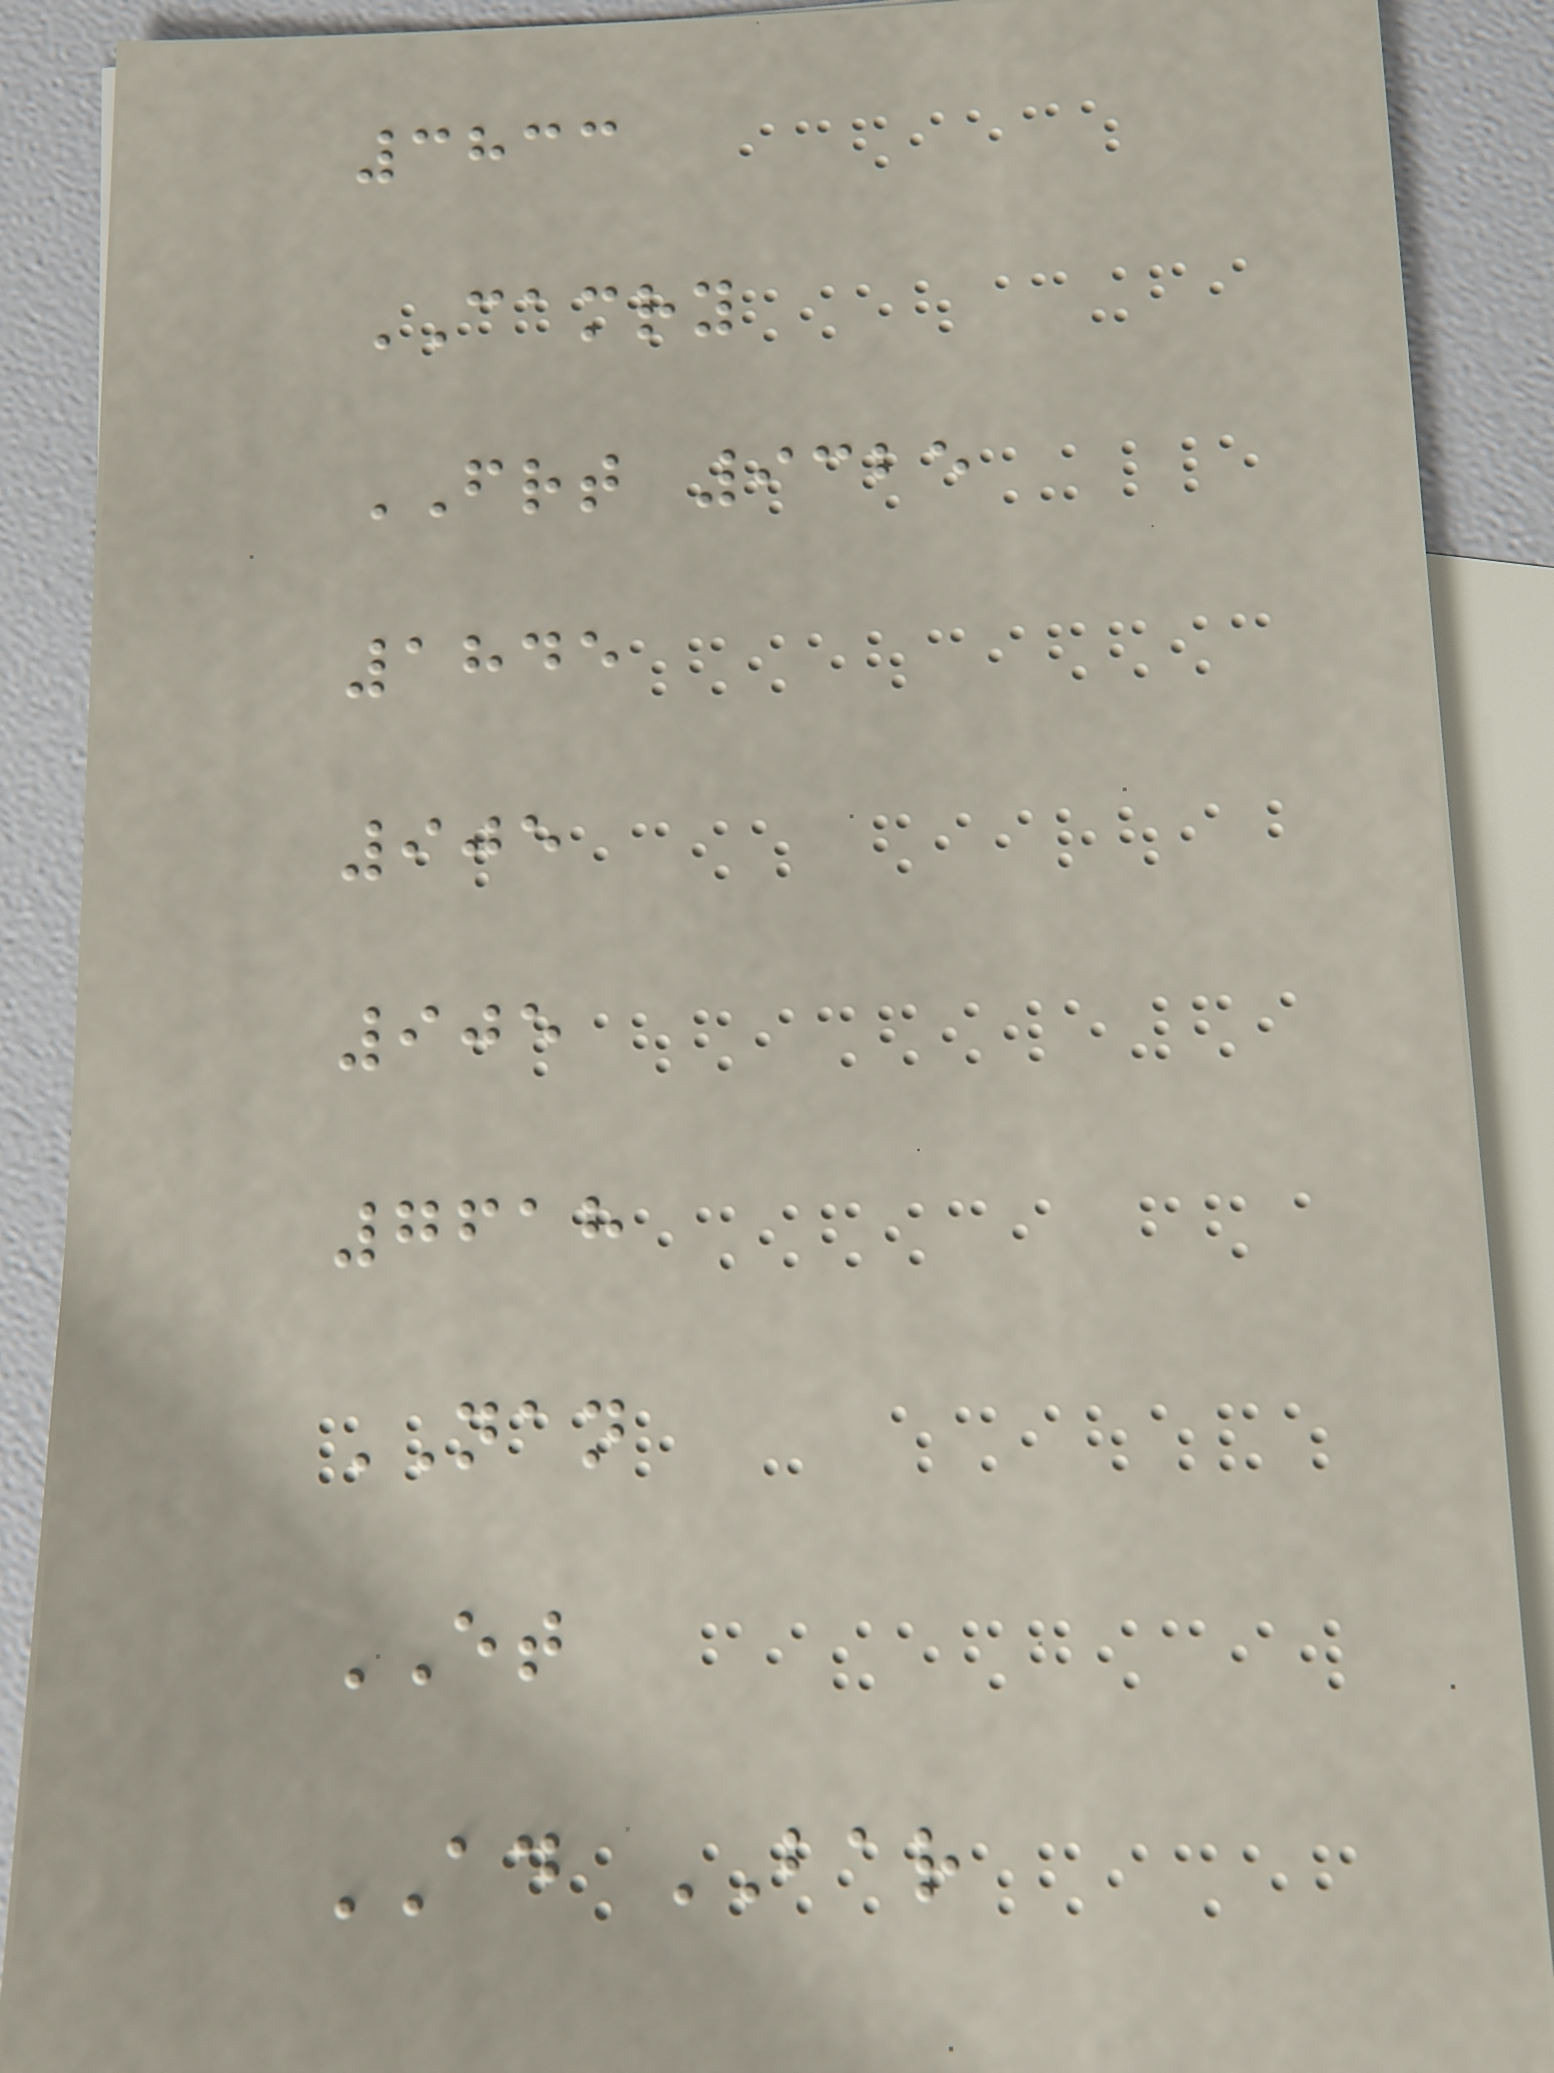3833
CAMRY
FRT 9325
1845
905
905
7618
NAN
ET
AD BAR
